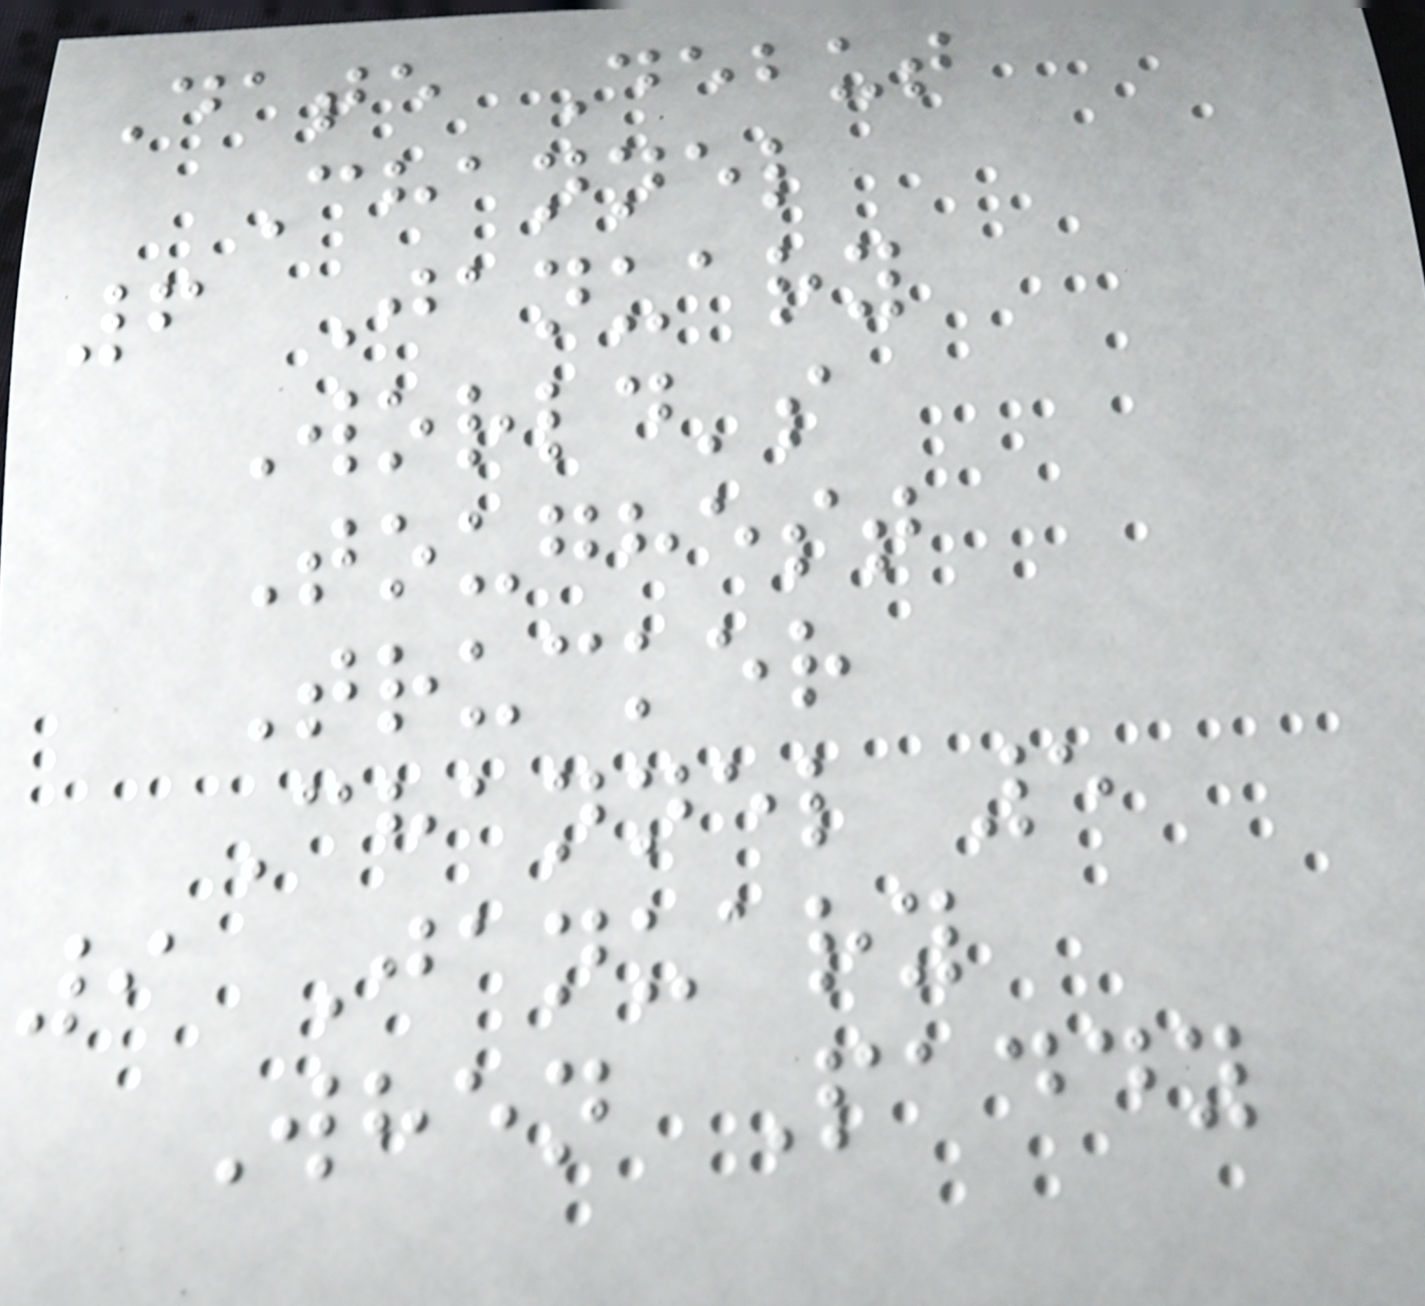Date Debut
Channel
6 January
World's
Toughest
Trucker
Channel 5
9 January
When Paddy
